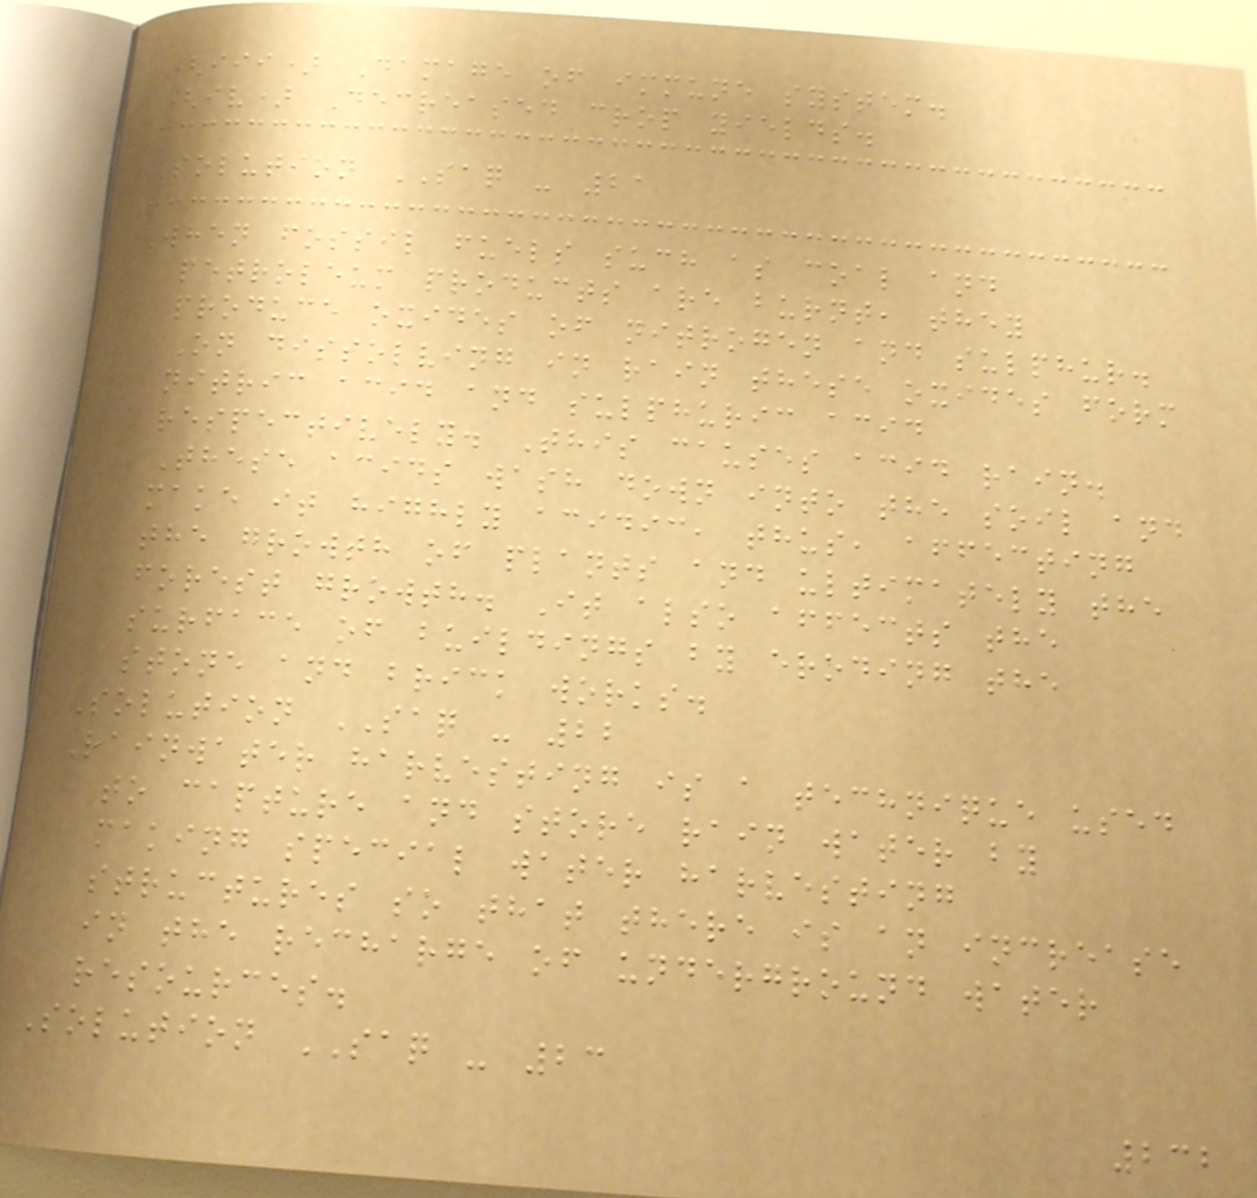(iii) Damage of immune system.
(iv) Decreased crop yields.
Solution SAQ - 21
When fossil fuels such as coal and
petroleum products are burnt, they
produce oxides of nitrogen and sulphur.
On dissolving in rain these oxides form
nitric acid and sulphuric acid
respectively. This causes acid rain.
These acids wash down into the soil and
make it highly acidic, thus, affecting
the growth of plants and ultimately the
forest growth. It also affects the
surface of buildings by eroding the
stone and brick works.
Solution SAQ - 22
Rainwater harvesting is a technique used
to capture and store rain water by
making special water harvesting
structures so that there is an increase
in the recharge of underground water
resources.
Solution SAQ - 23
232
